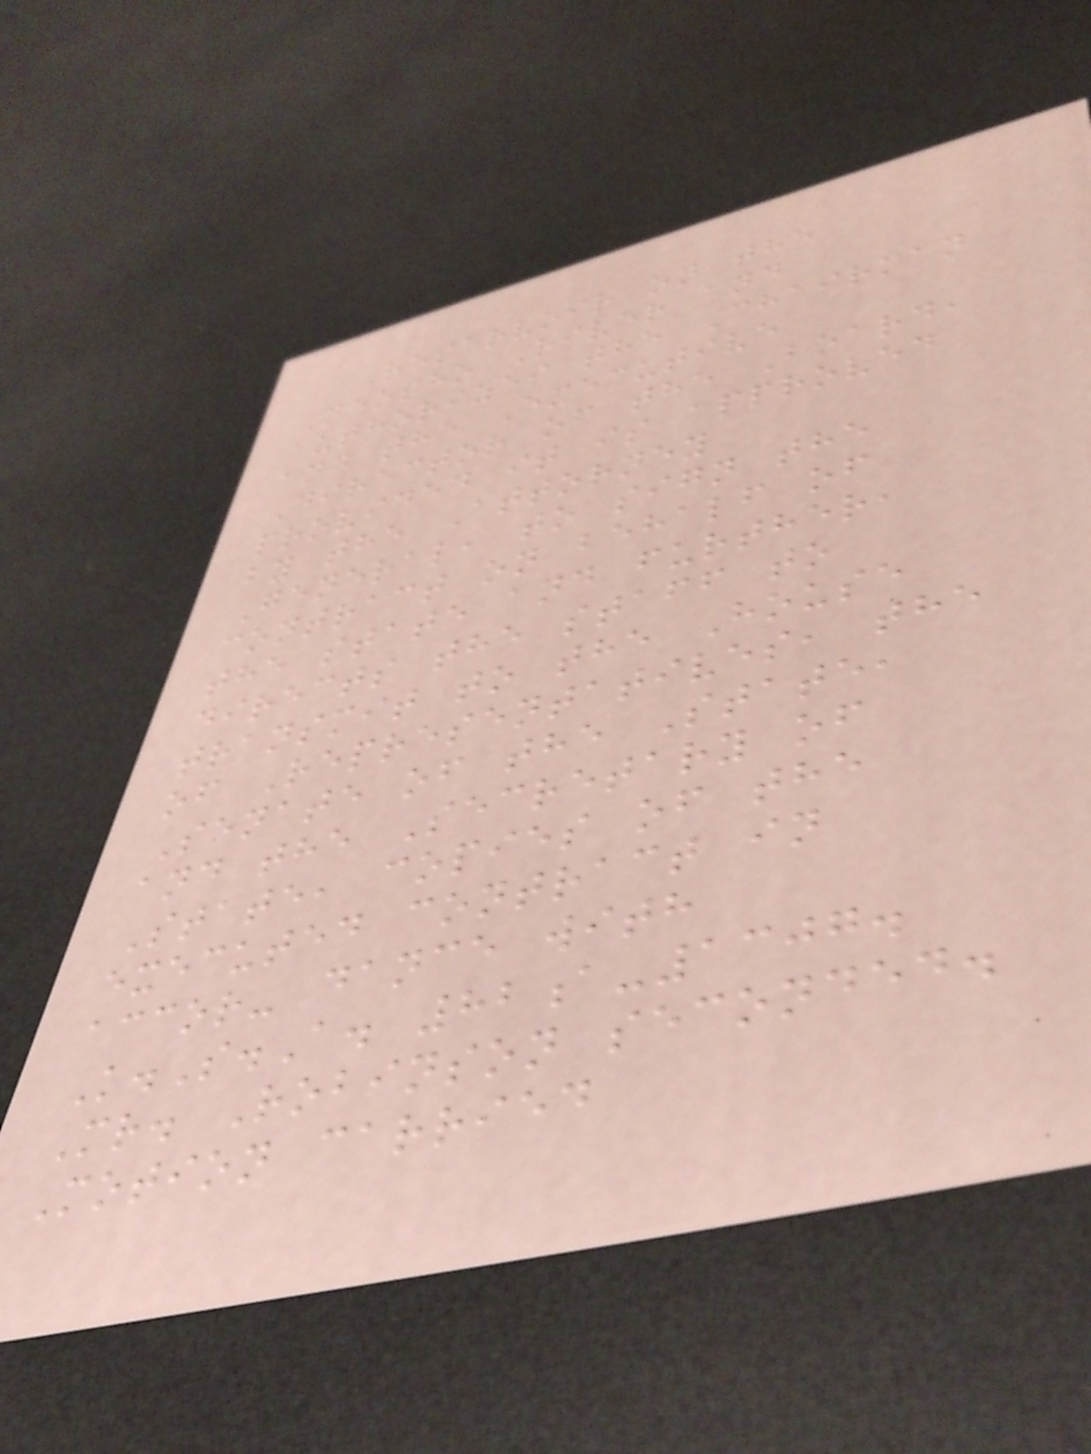Reservoir on the
Neosho River and
authorizes the Chairman
and the Executive
Director of the Board,
provided it is approved
by the Attorney
General, to sign the
contract on behalf of
the state and further,
directs the staff to
transmit to the House
of Representatives, the
Senate of the State,
and the Secretary of
State, copies of the
executed contract in
accor- dance with
K.S.A. 82a-1307.
Mr. Robinson seconded.
Motion carried
